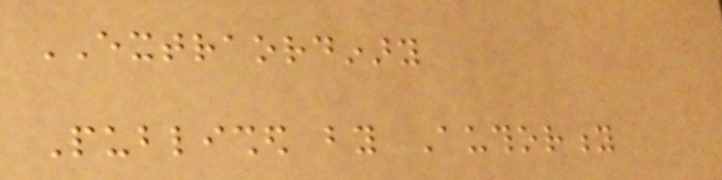EXTRAORDINARY
Published by Authority
